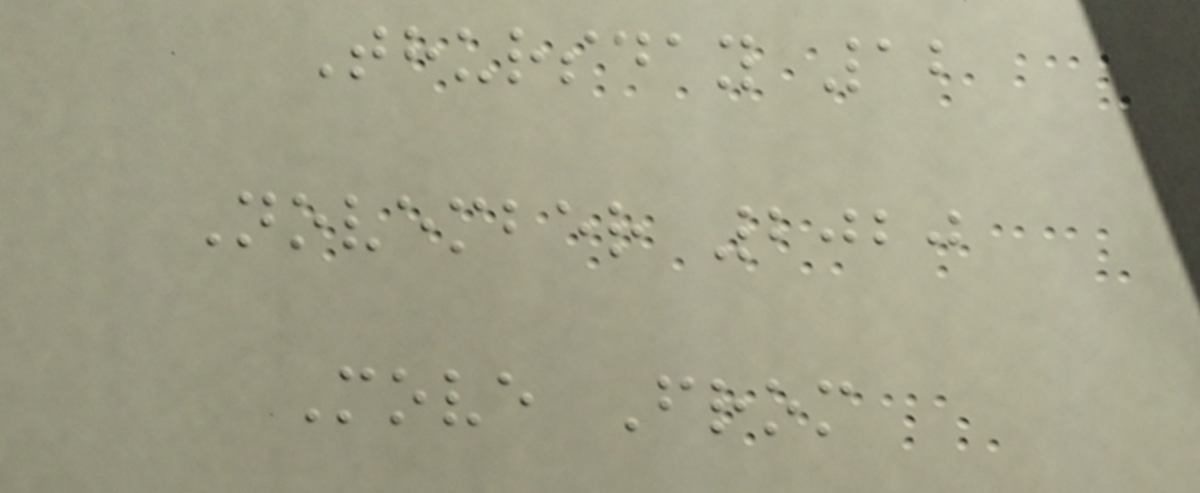Thursday 12
November 2020
Move From
